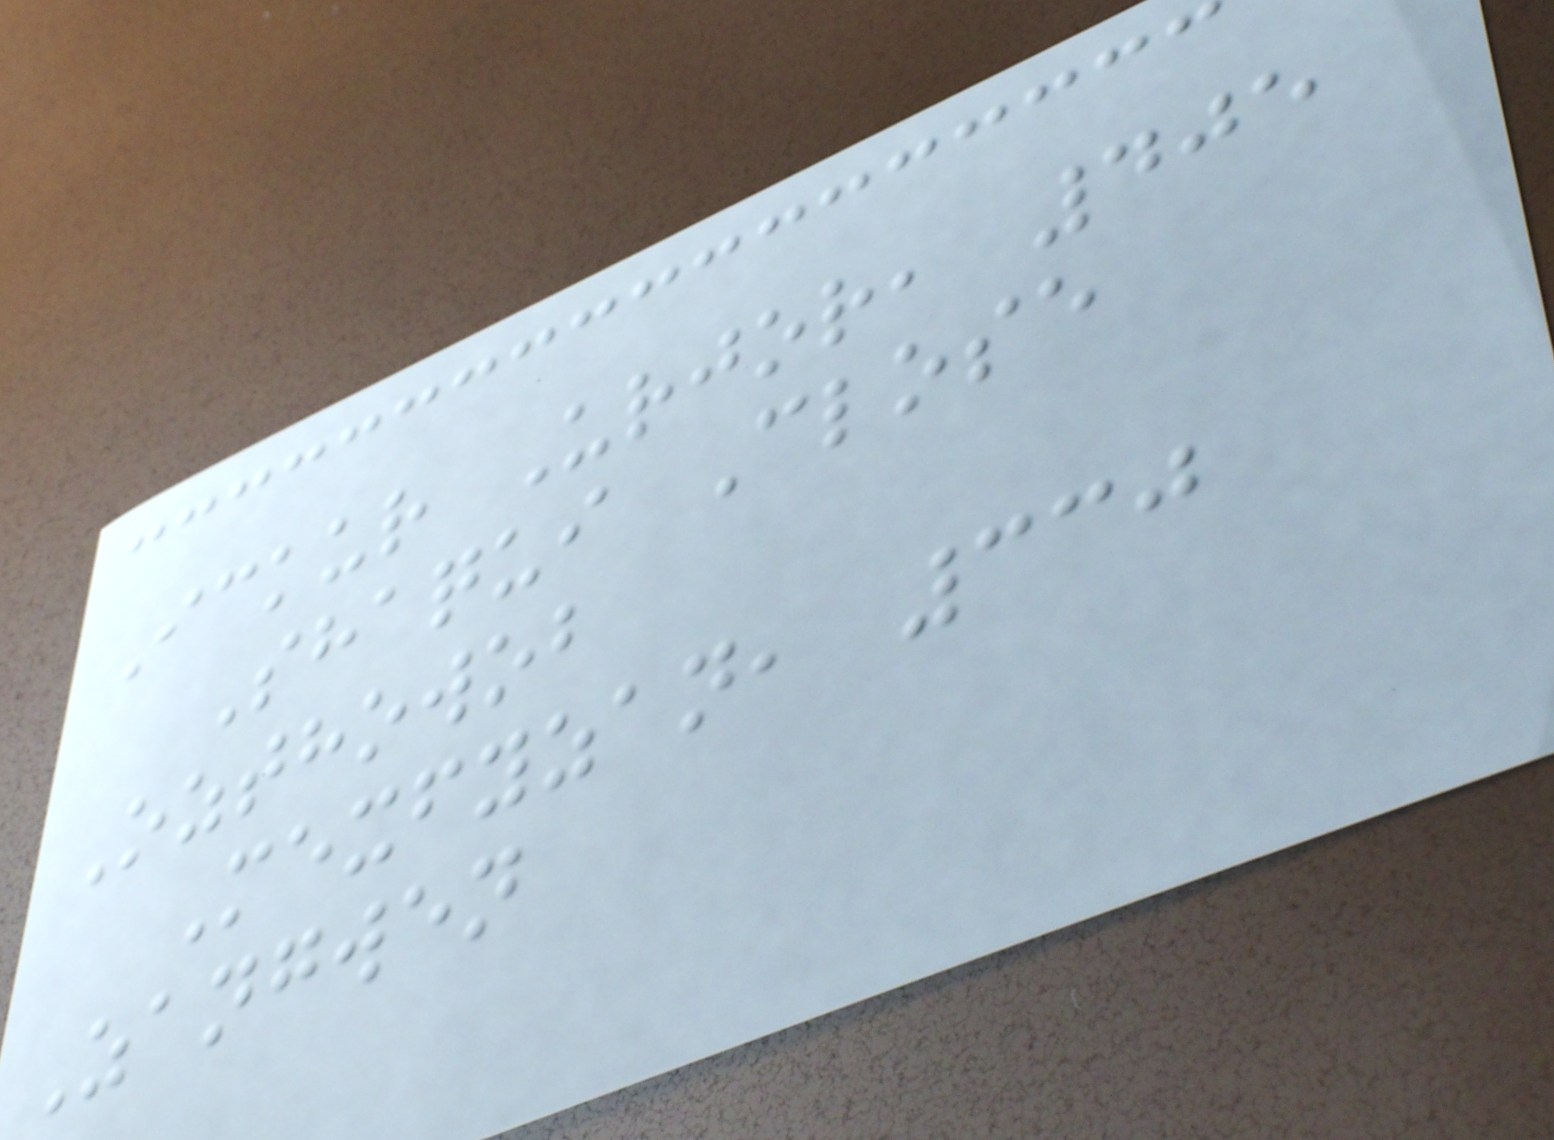Ickur Urjor, 405
Shaqui Close
Ozthowob
Mexfyzan, 330
Zangwen
